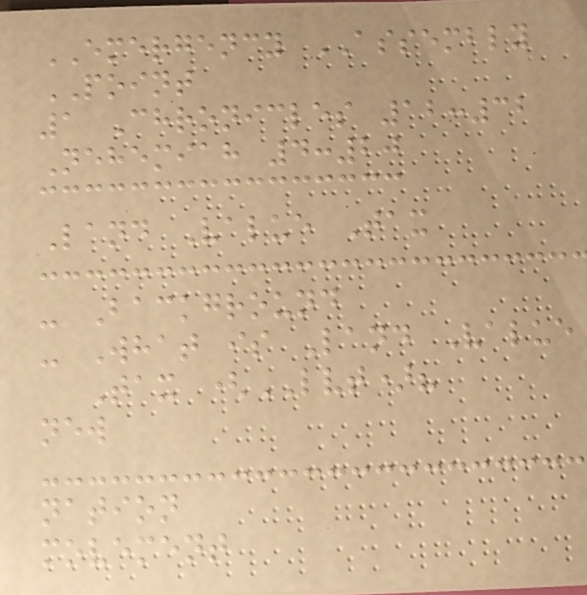EMERGENCY ASSEMBLY
POINT
1 Chronicles 12:32
Nehemiah 4:20
Land Value Tax
- Background
- What is Land Value
Tax (LVT)?
new
nation
movement
